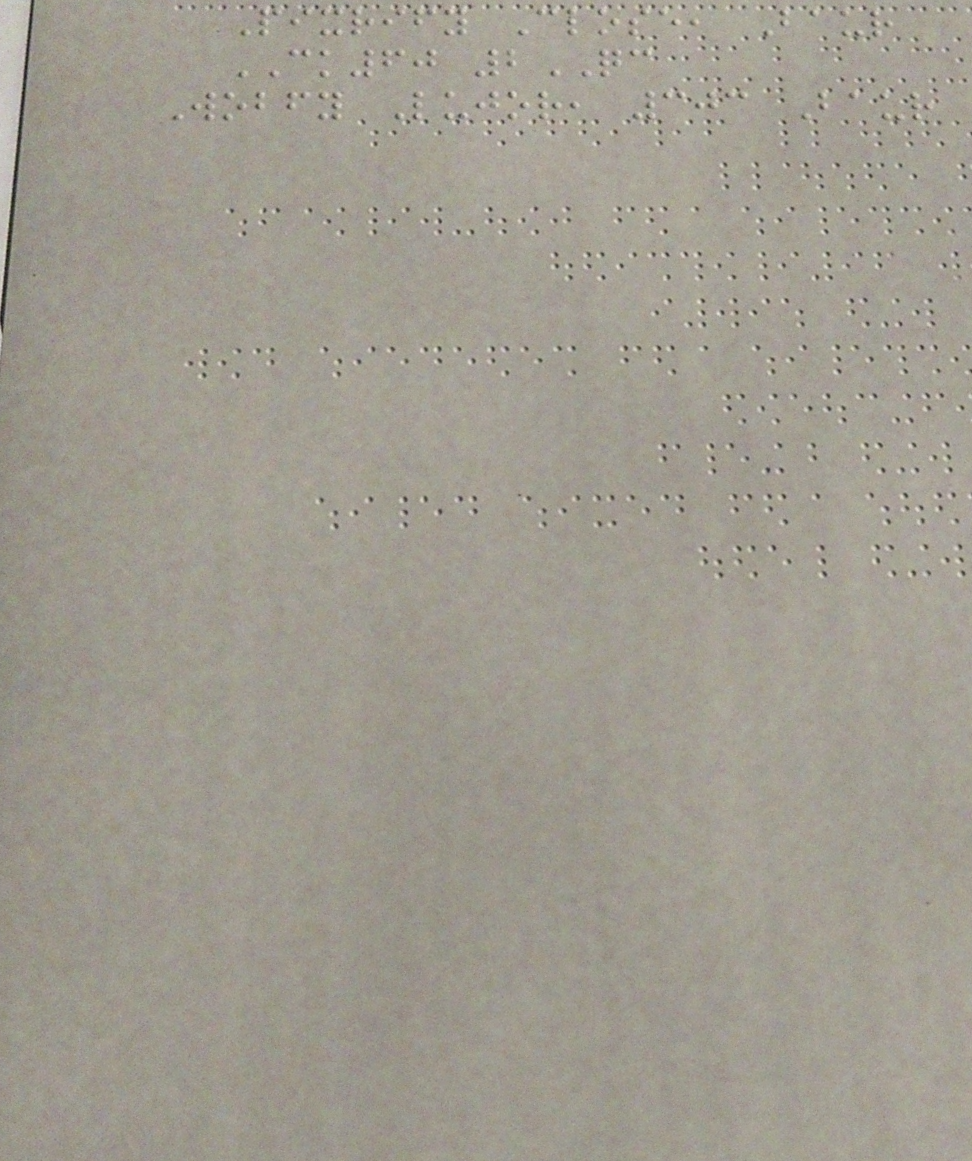Pixrify Close, Baur
CK60 2QC
Wobfy Lujor, 303 Baur
